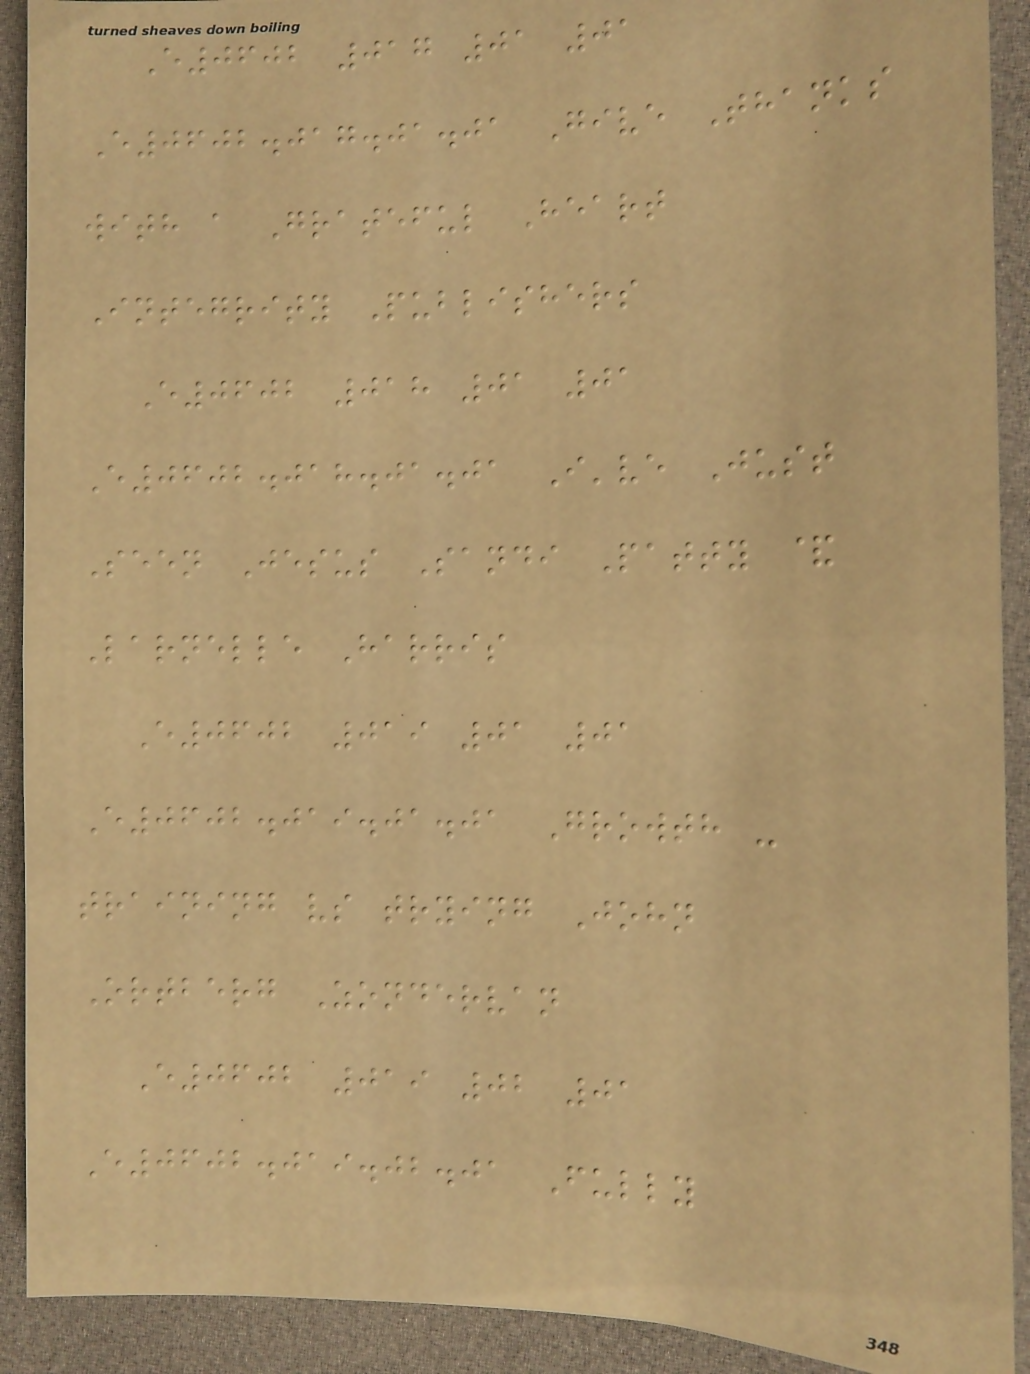E0602 017 01 01
E0602.017.01.01 Give Thanks
with a Grateful Heart
Integrity Publishers
E0602 018 01 01
E0602.018.01.01 I've Just
Seen Jesus Sandi Patty &
Larnelle Harris
E0602 019 01 01
E0602.019.01.01 Growth -
training vs trying John
Ortberg Zondervan
E0602 019 02 01
E0602.019.02.01 Fully
